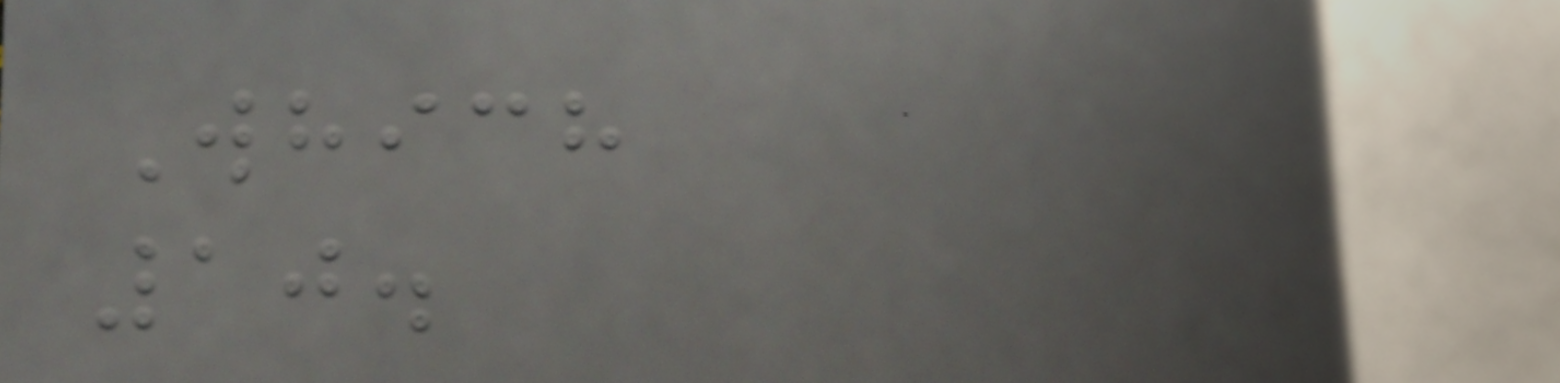Which
10.
